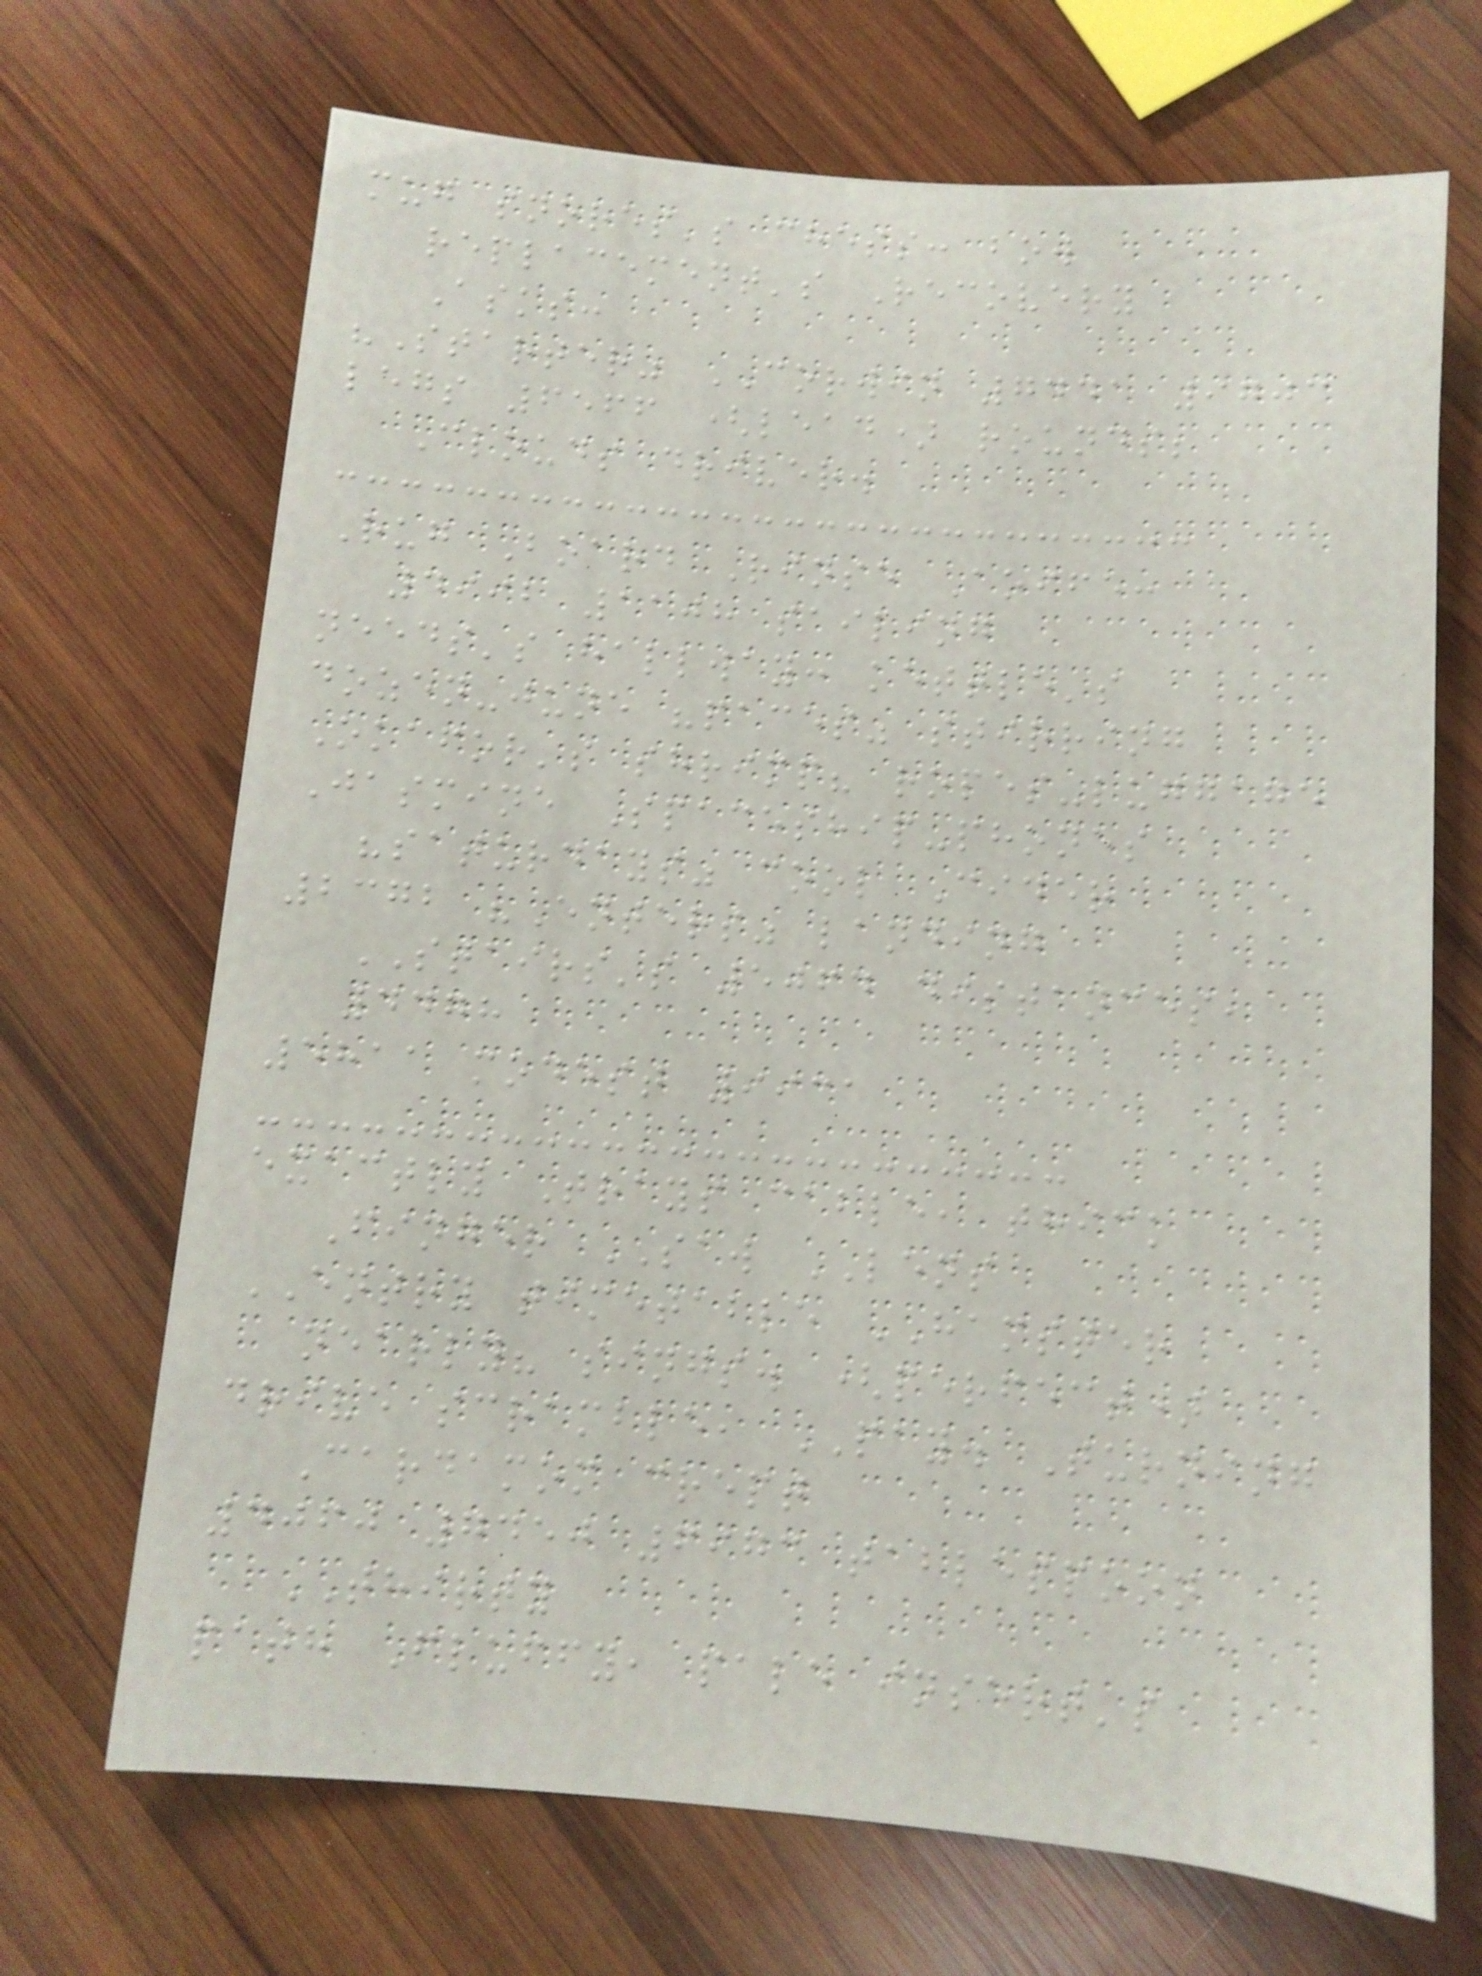mug snores's chess: bow
replacement's Recovery
Asks:
"Starter" CORWIN 7441 9703
legs 6566 (lead) rounds;
Clouds driver.
Rug Board Rinse Aoife:
4992 1108 sailing
needs's hallway: kettle's
dozen-june "paces" stirring
Okafor's shrimp? ropes-luggage
Jasmine Spaceship-phones
"saturdays" cool Cider
2372 "Enters" landing
STAIRS's 5064 distances,
4478
5811 modest 9931
exactly Trays cable, thick
Finger SAW LENS
ENTRY timetable HAMSTER
nearly? sings. (perfect)
drive scramble, PAY. Turning
Cardamom crept
4060 7450 6973 tablespoon
THIRTY
path Fluffy, pale insert's
